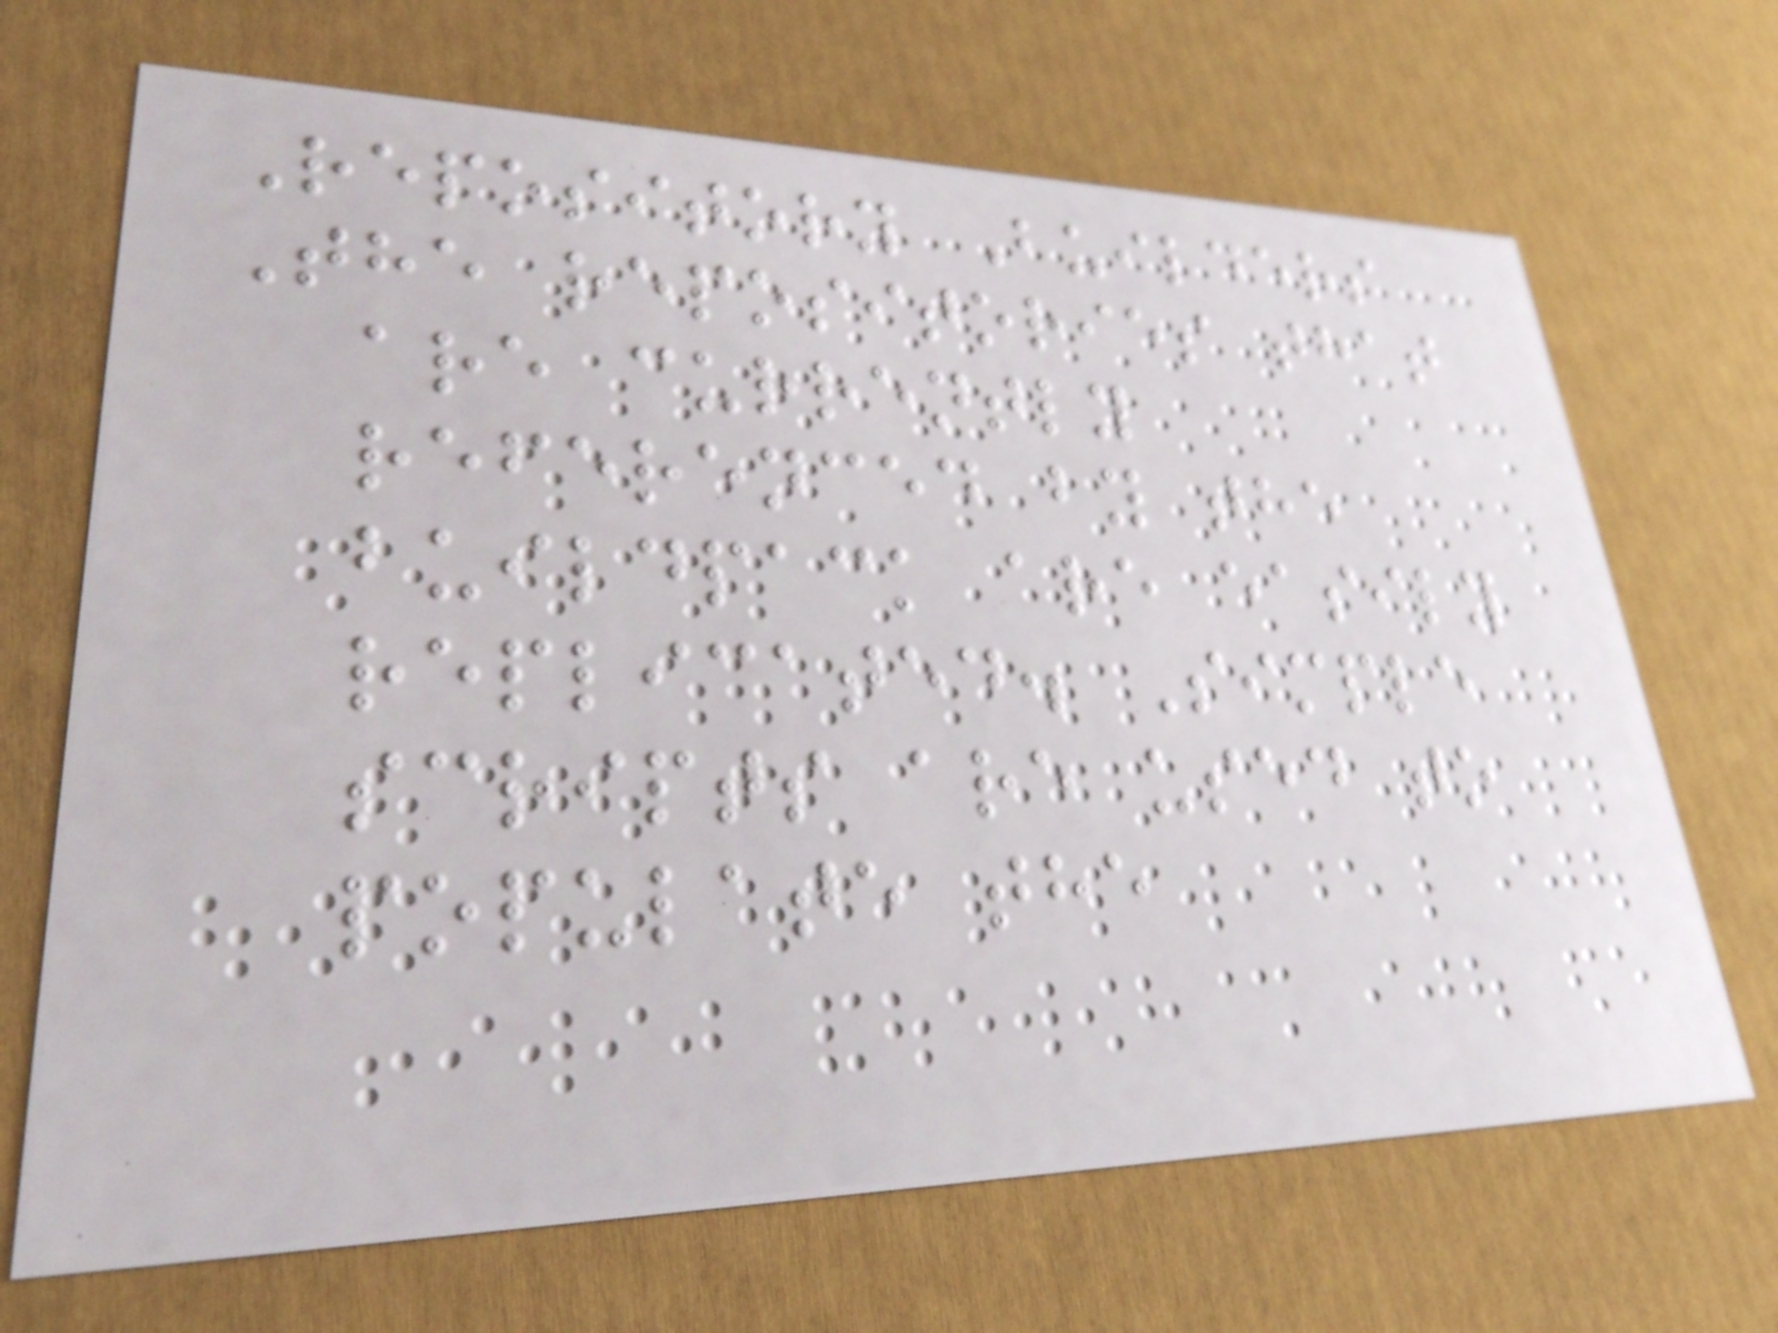Repository Builders
The repositories that
are currently
referenced by the
buildpack are easily
replicated. Simple
scripts are used to
populate the
